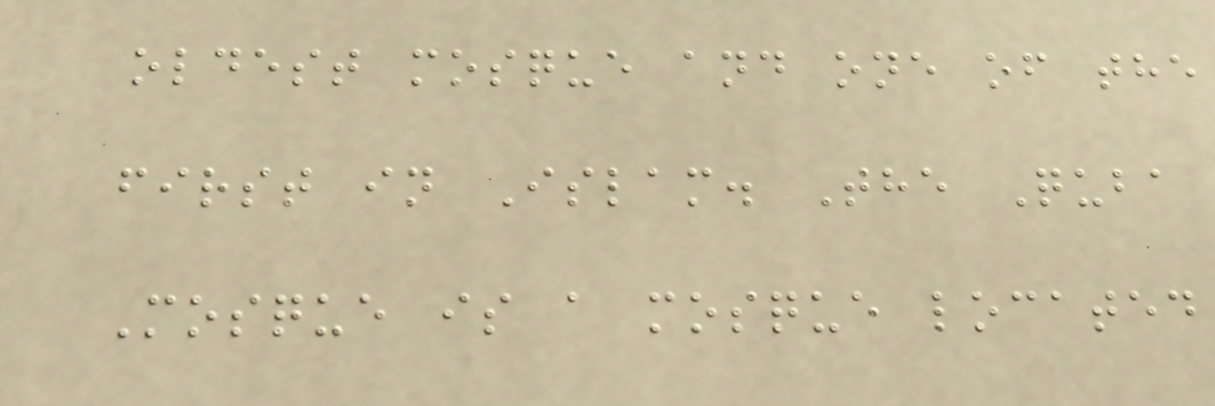oldest mosque and one of the
first in Islam. The Quba
Mosque is a mosque located
